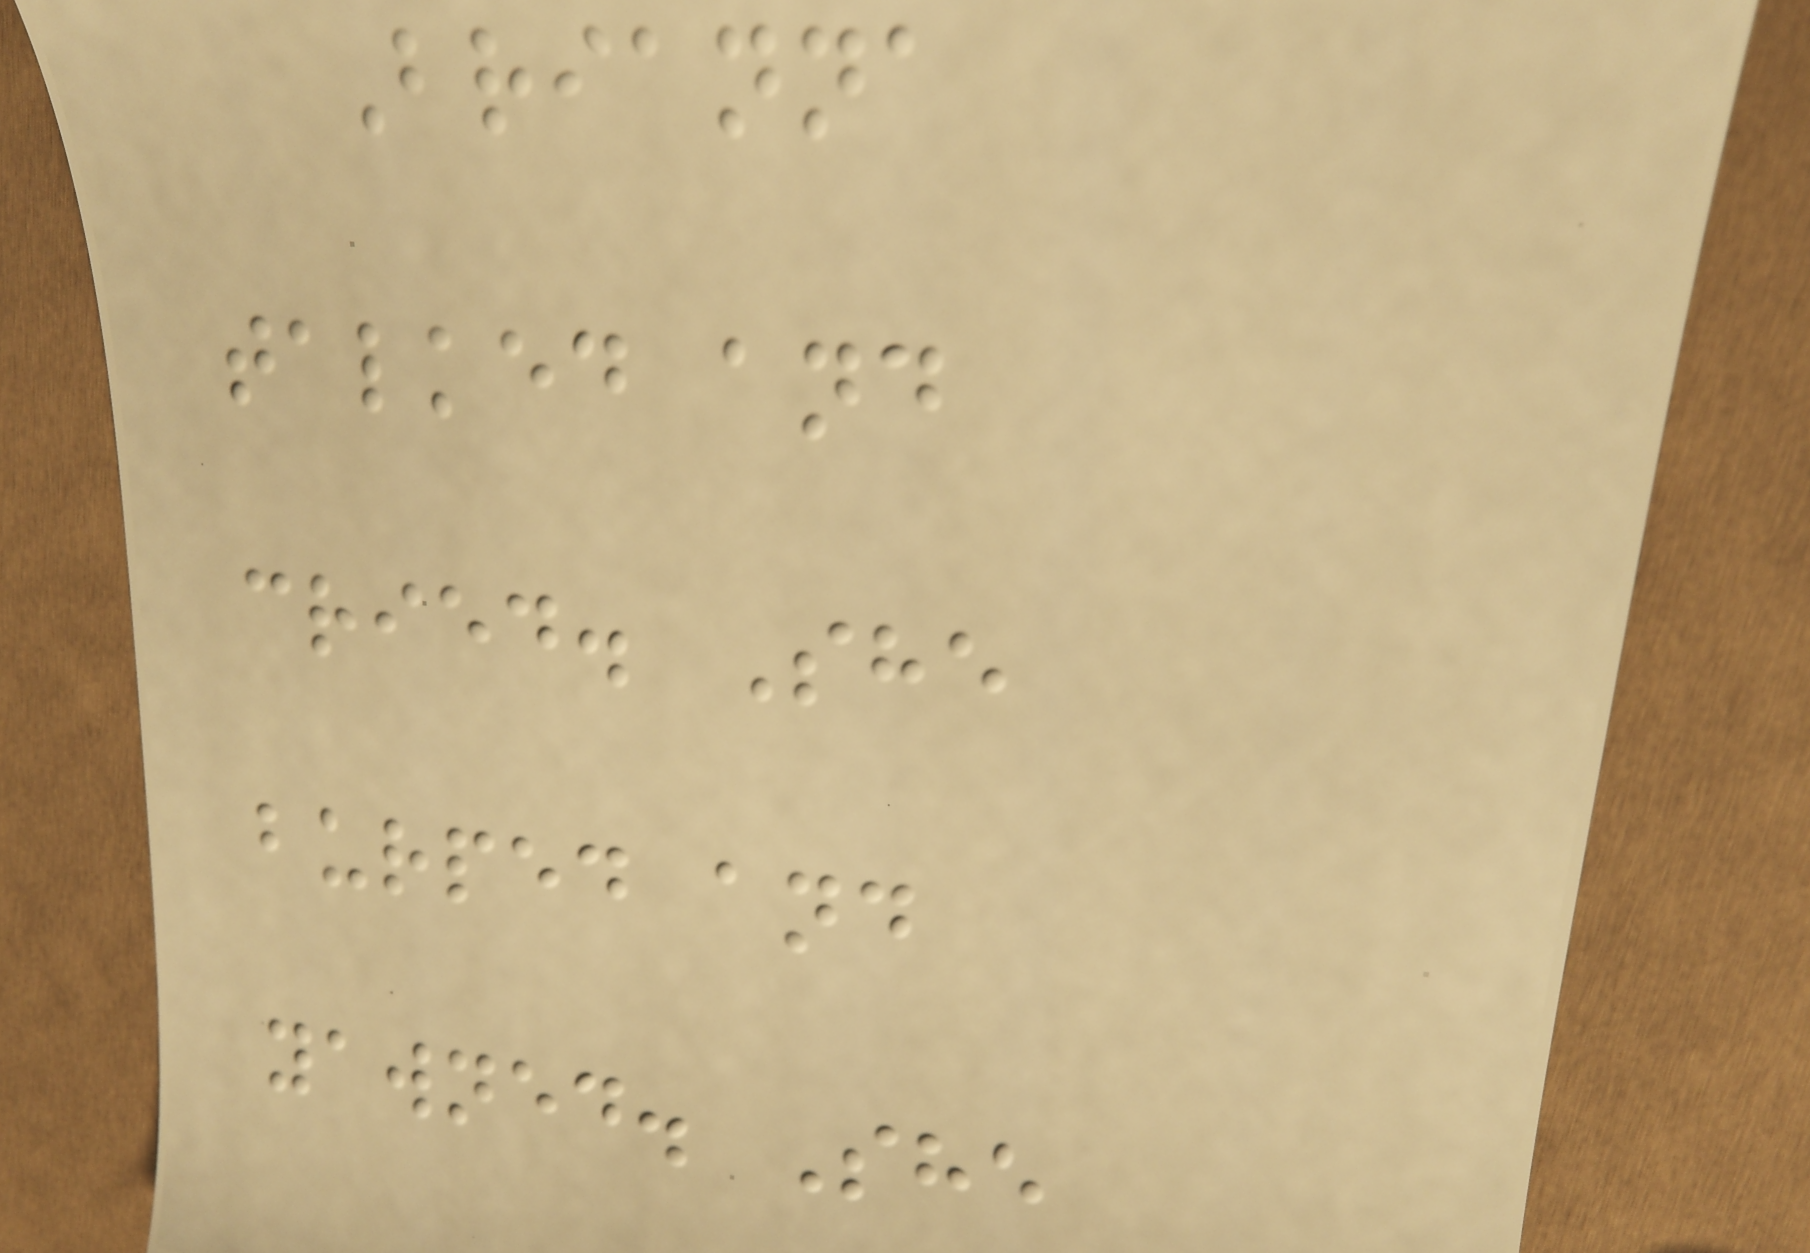Brianna
talked and
cried. She
burped and
yawned. She
